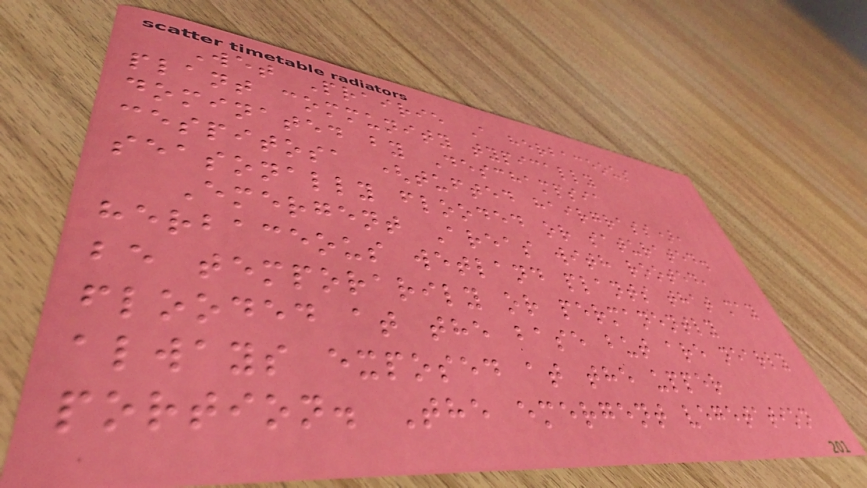Wet Prairie A herbaceous
plant community typically
dominated by Deschampsia
cespitosa (tufted hairgrass),
seasonally flooded or saturated.
Emergent Areas with rooted,
herbaceous wetland plants that may
be temporarily or permanently
flooded at the base but are nearly
always exposed at the upper
portion. The emergent vegetation
